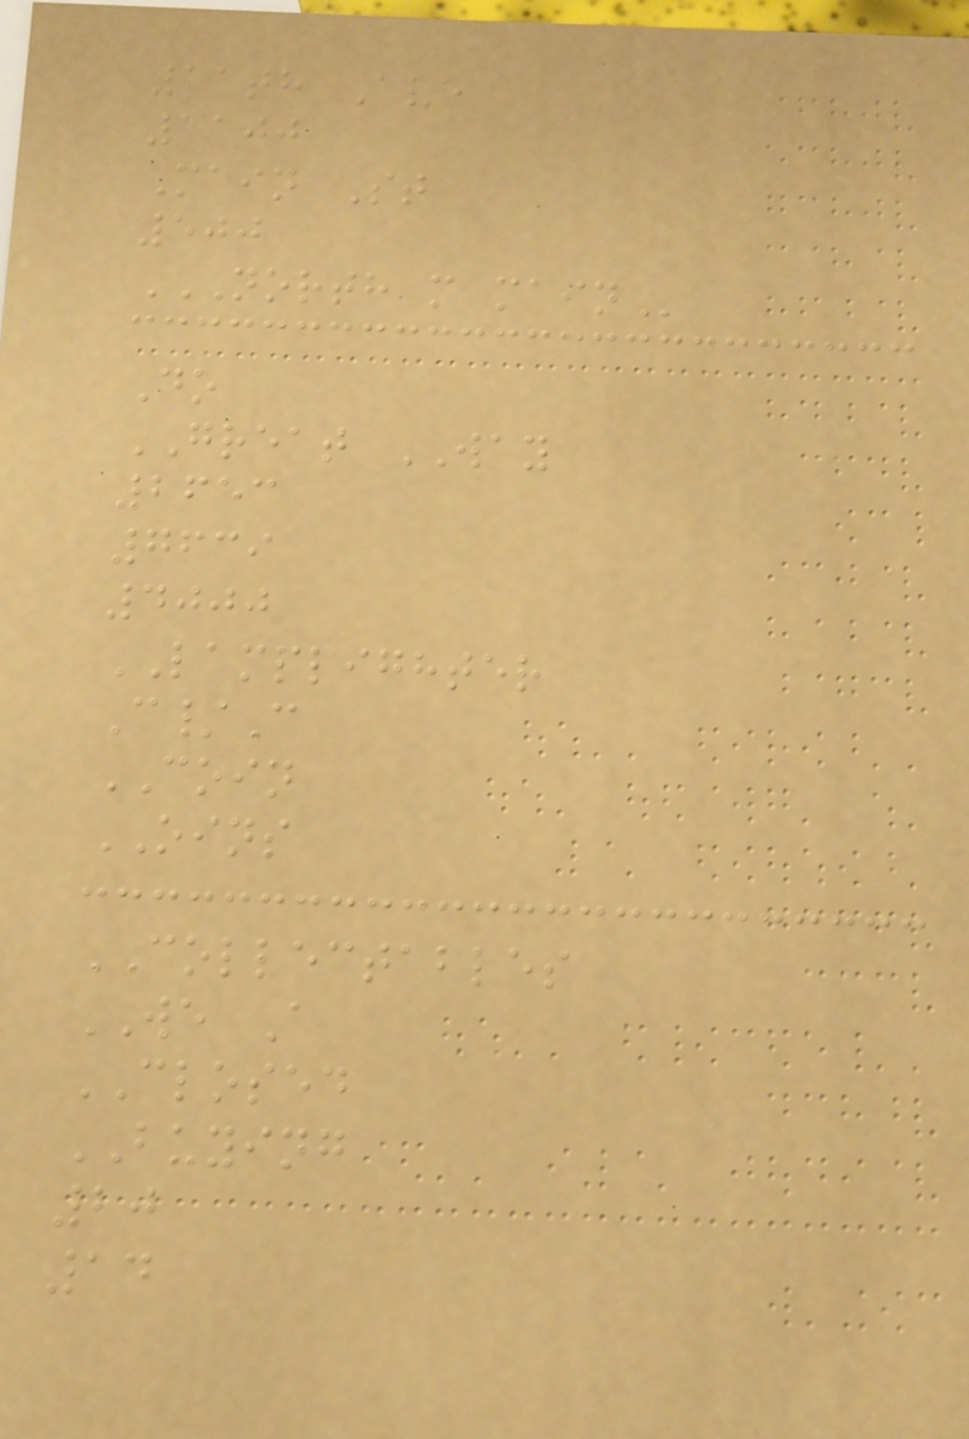11th Ave
1100
Main St
500
NORTH M MAIN
Do
GREAT WAY
2653
7639
4000
LAMPLIGHTER
C/C
COIN
OINS
COLLECTABLES
WE A
CLOSED
BUYING
20
14
